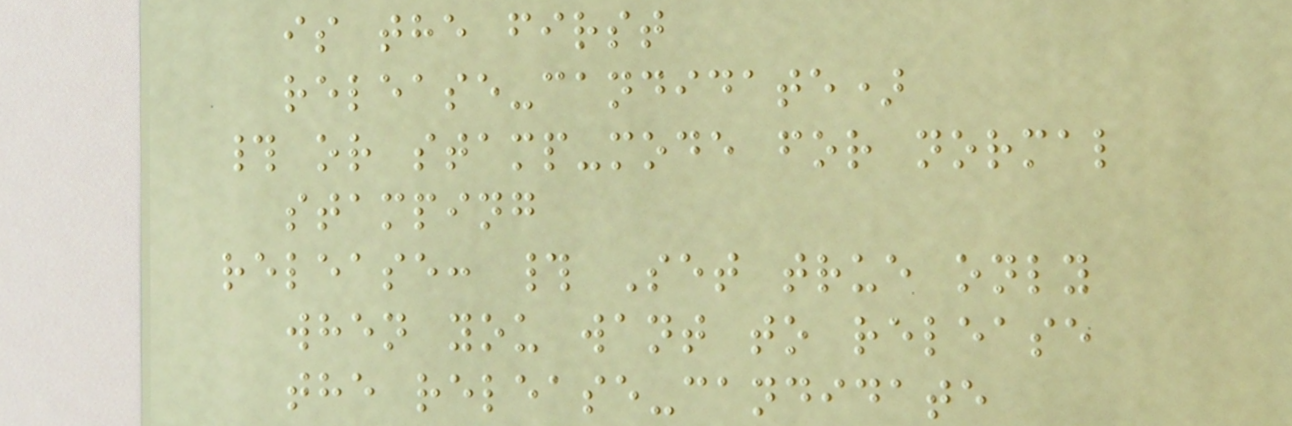is the first
release-candidate)
# or stamp-mode for normal
stamping
release: # Set true only
when you want to release
the release-candidate
